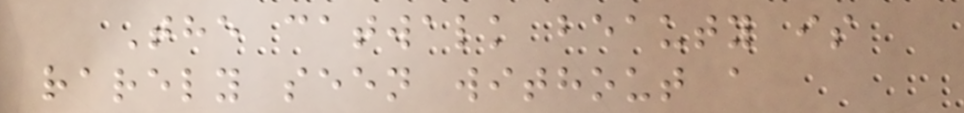The catwalk beauty is
rarely seen without a
